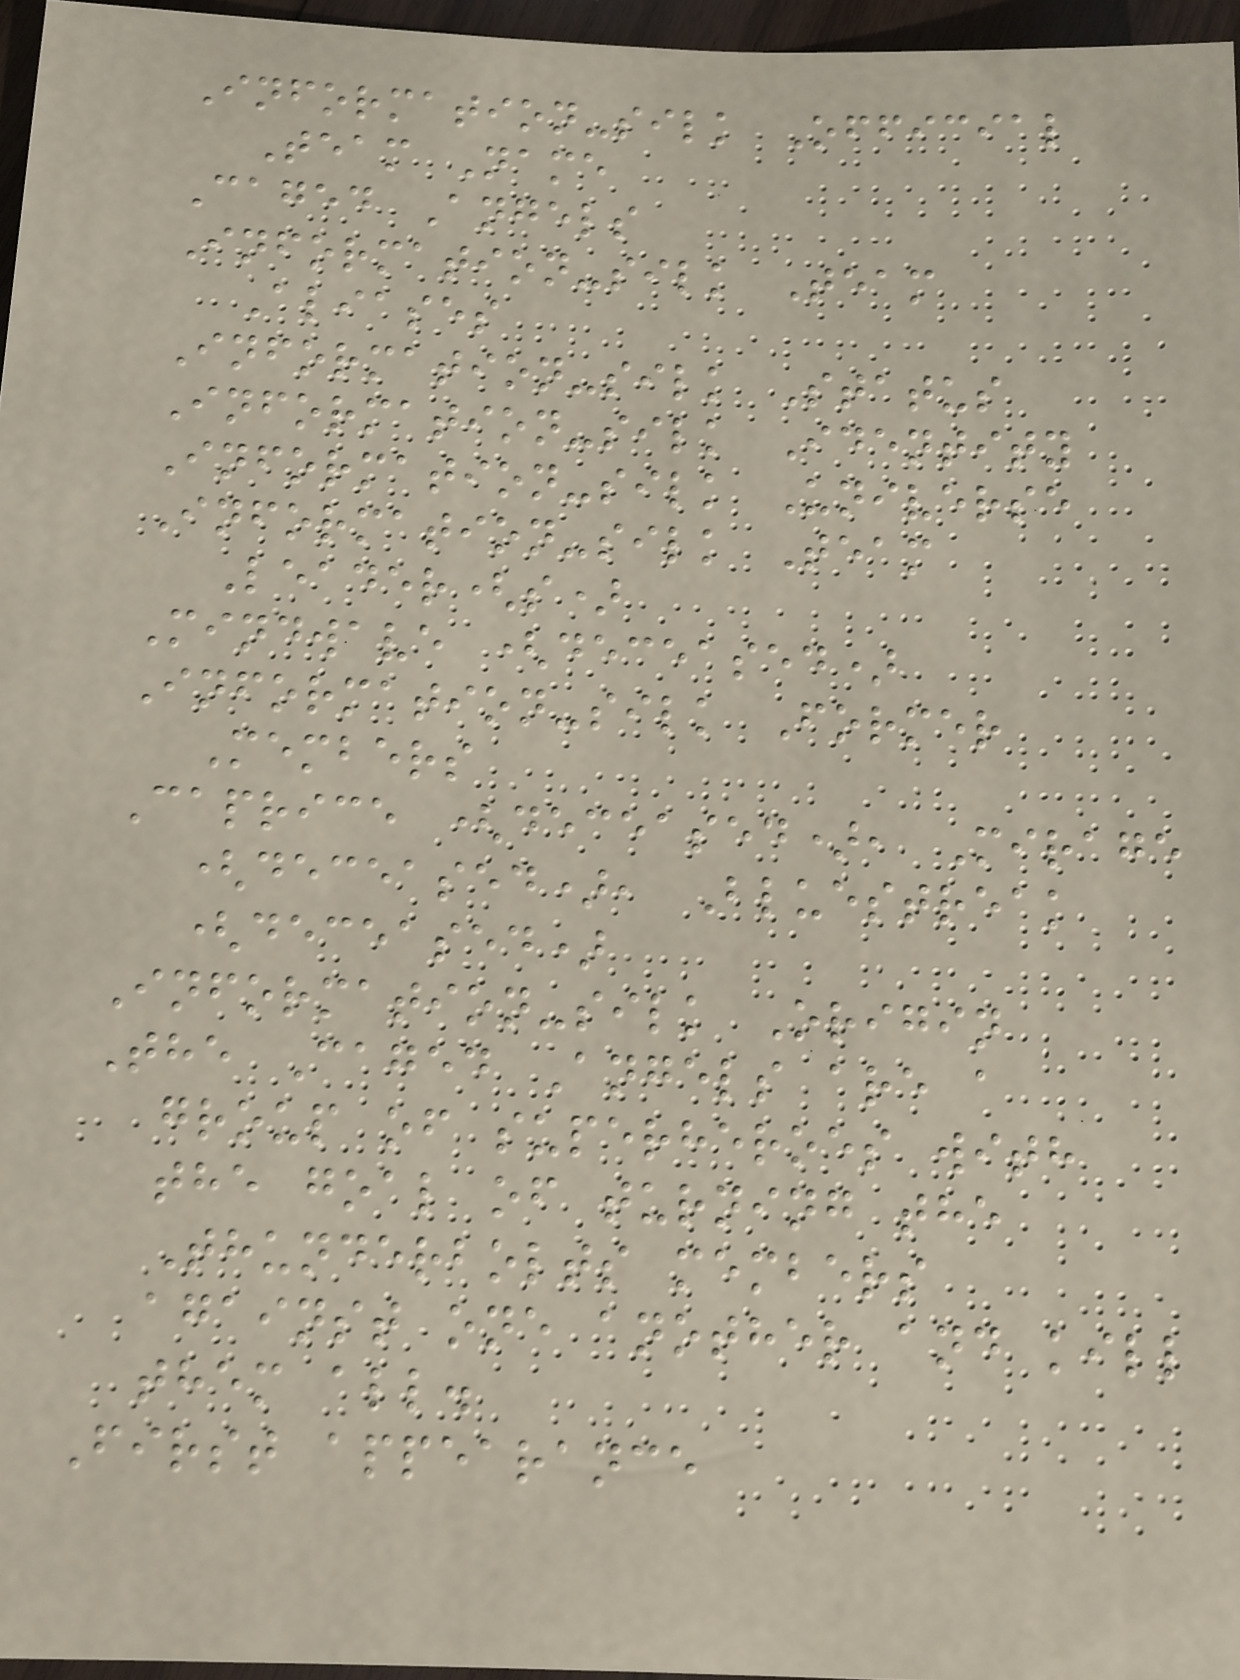Information-silk Official
Team Name
Caged Angels
Information-silk Team
Aliases
Information-silk Status
Information-silk Identity
Information-silk Universe
Information-silk Team
Leader(s)
Mindwave (deceased)
Information-silk Former
Members
Caprice (deceased), Mirage
(deceased), Bluestreak
(deceased)
Information-silk Origin
The Caged Angels are a
group of superheroes with
the goal of turning the
Thunderbolts members
against one another and kill
them all.
First appearance
